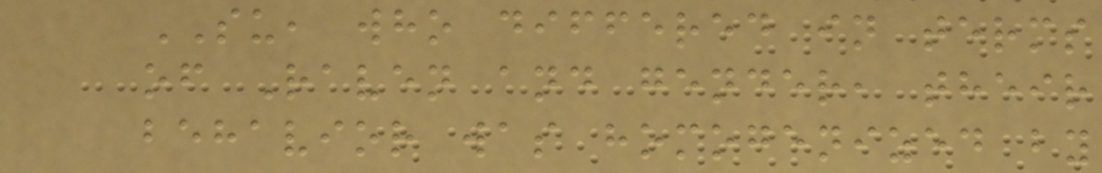SU, who differed in terms
of Raven and gender, their
behavior was homogenized by
